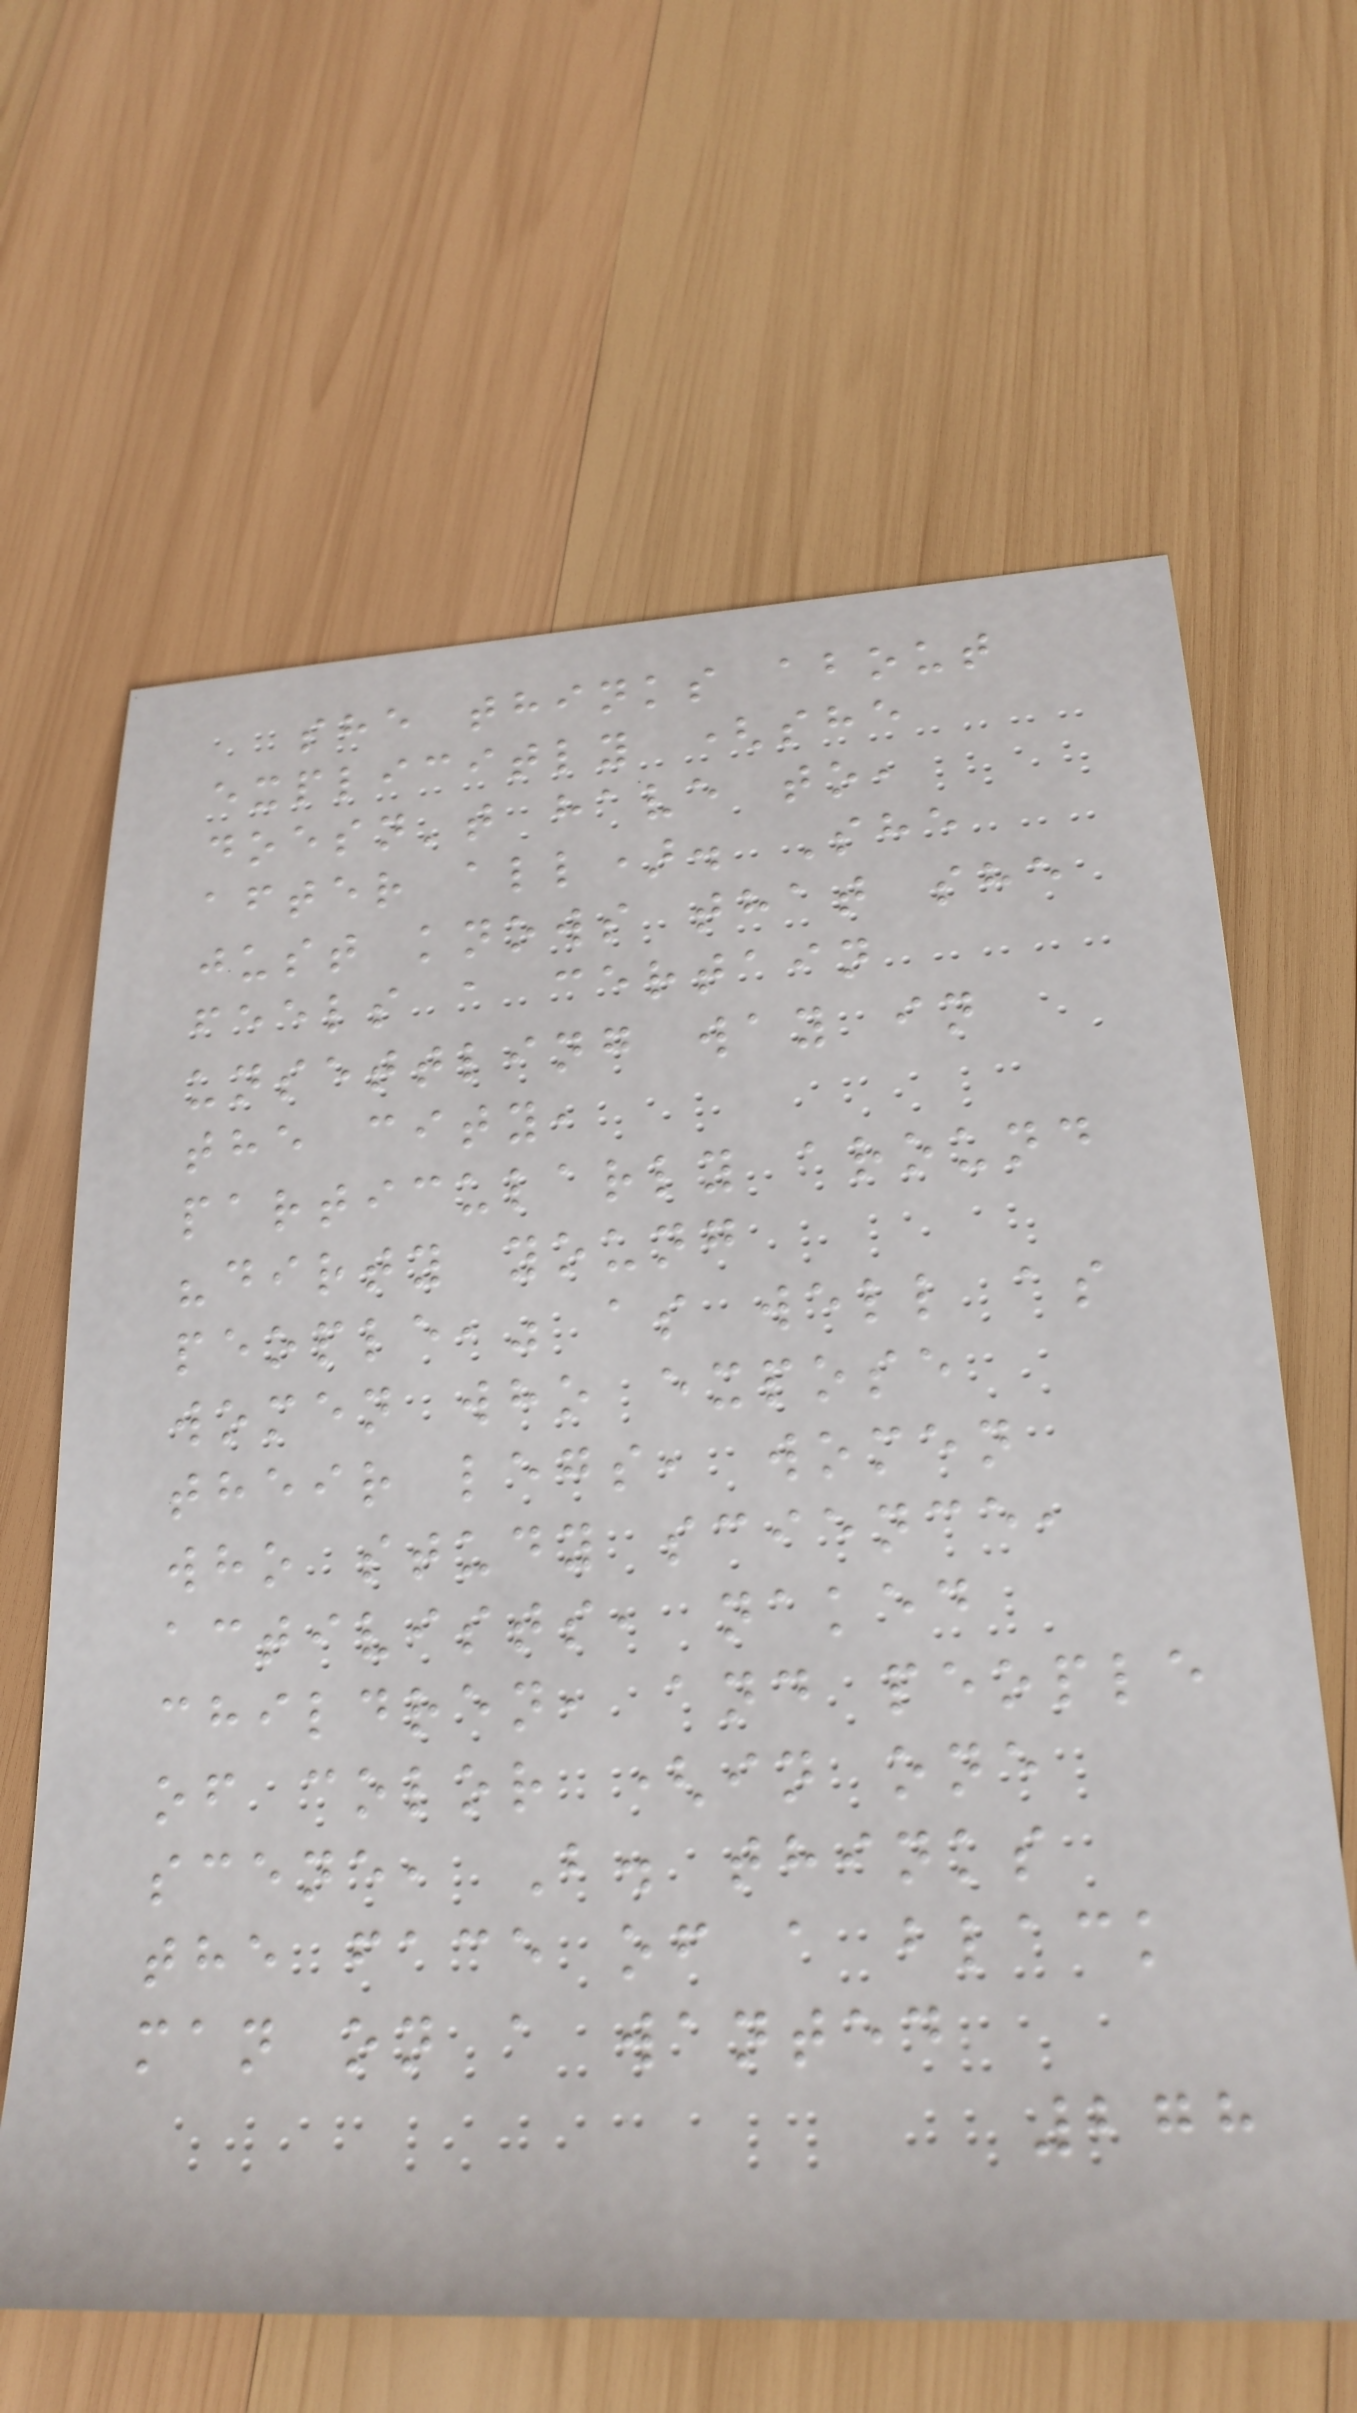she thinks about
explicitly (she
doesn't have to,
after all). She
just knows that she
feels a certain
unsettling way in
the city,
particularly around
"dirty young
people," as well as
women who expose
their legs, women
who study science,
activists, naked
children, and people
of color (in one
scene, B. thinks
the face of a black
man on a wanted
278
